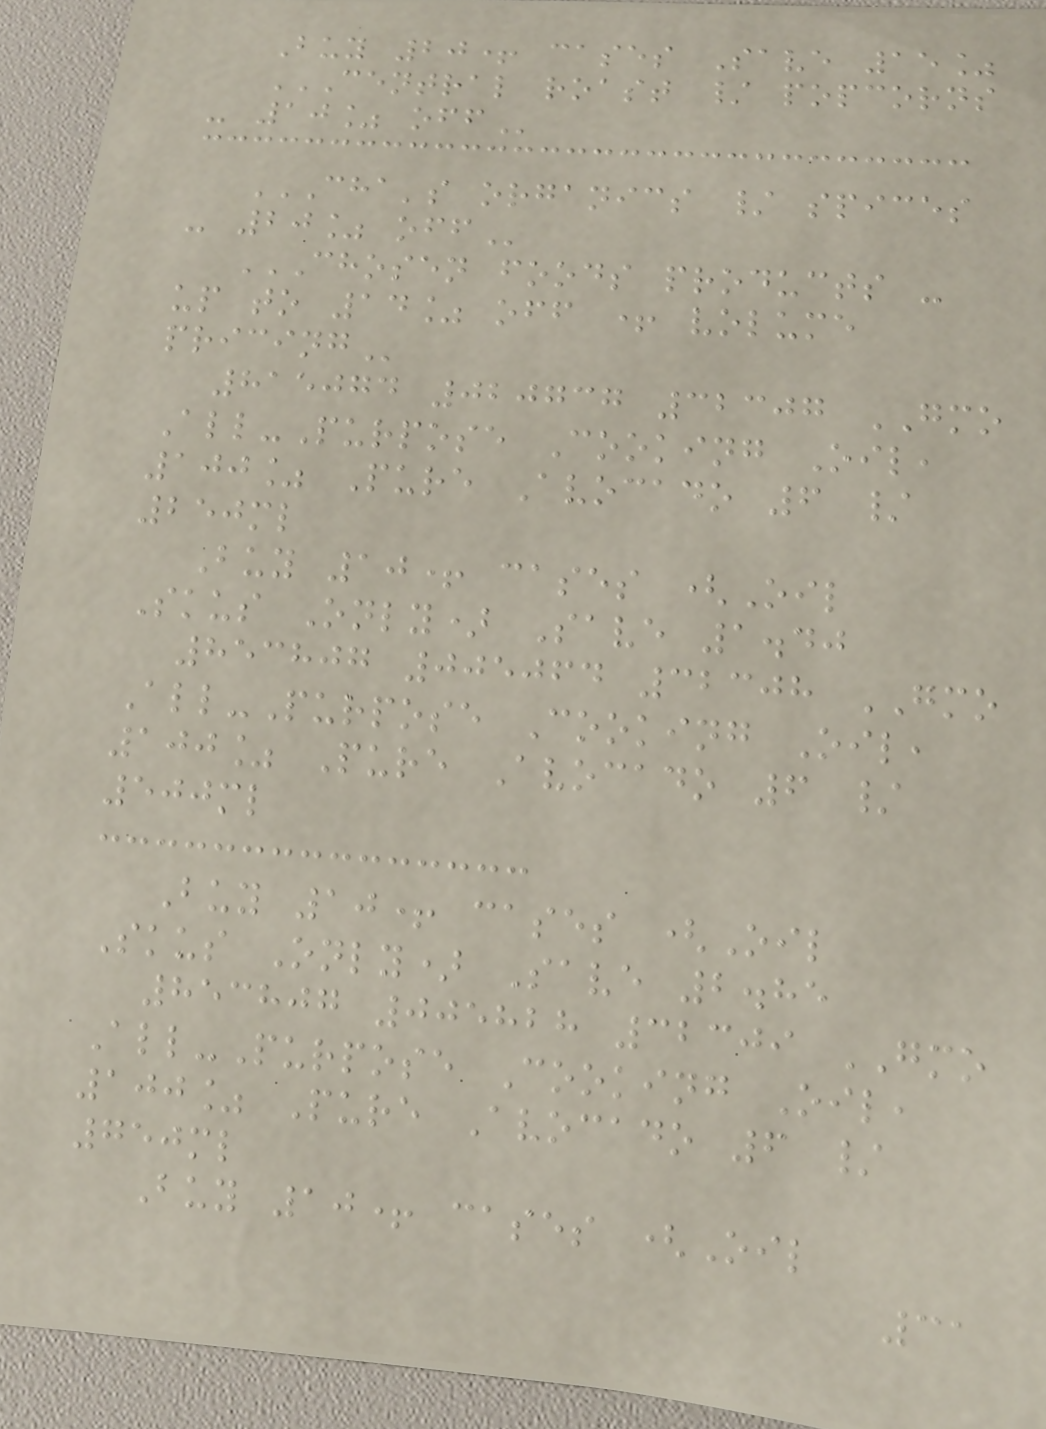Buy 20+ cases Save 15%
CENTRAL ROAST / POPCORNS
- 10% OFF
CHA'S ORGANICS / SPICES
- 20% OFF
CHOSEN FOODS PRODUCTS -
UP TO 14% OFF + VOLUME
PRICING
815074 020737 32307 GMO
All-Purpose Cooking Oil,
100% Pure Avocado 6 /
250ml
Buy 10+ cases (Oil
Skus Only) Save 1.40
853807 005064 32308 GMO
All-Purpose Cooking Oil,
100% Pure Avocado 6 /
500ml
Buy 10+ cases (Oil
Skus Only) Save 2.85
853807 005828 32309 GMO
All-Purpose Cooking Oil,
100% Pure Avocado 6 /
750ml
Buy 10+ cases (Oil
31
